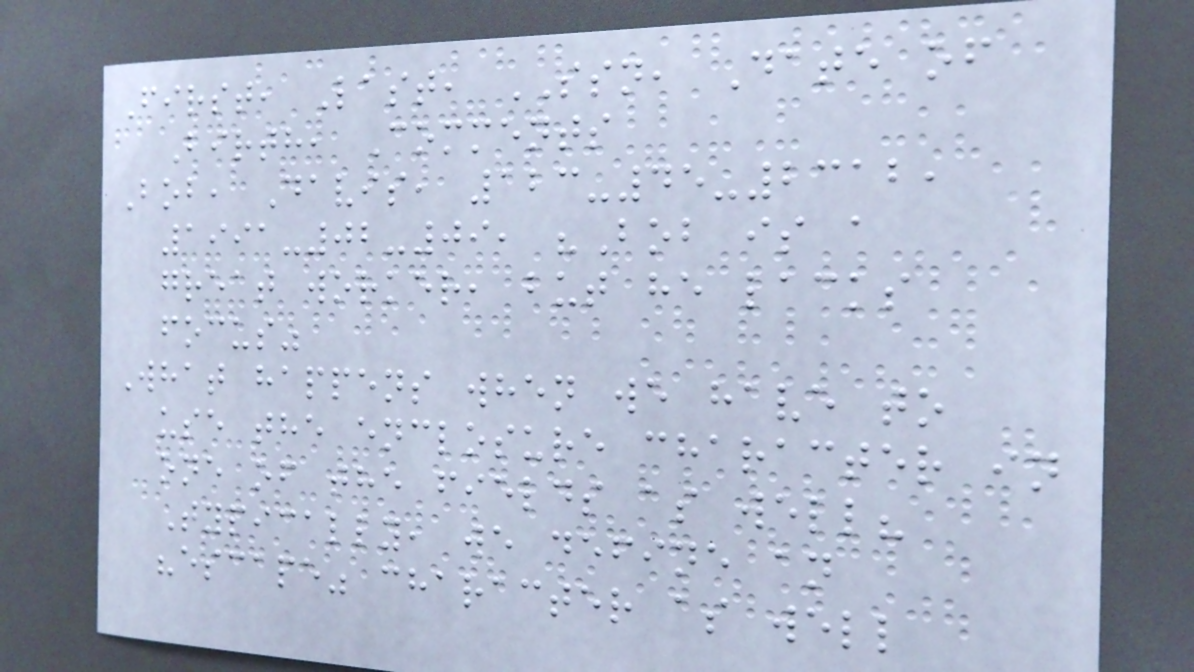First, Last, SSN, Date of
Birth, Comments
Bob, Davis, 123-45-2312,
1991-02-09, "Bob is a
great worker, but he lacks
focus"
What happens when we have to
use the enclosure character in
one of the fields as well?
Typically, we define an
"escape" character as well
